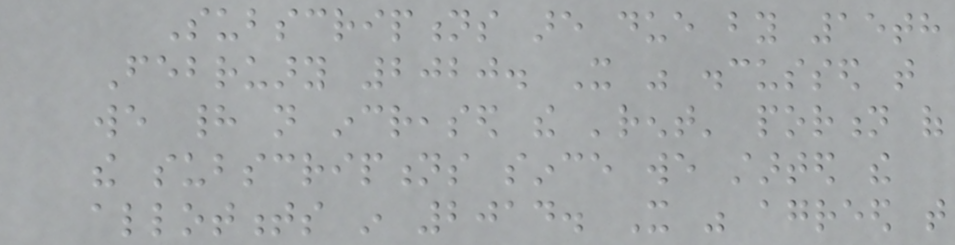Subscriptions are due by 15th
February 2020. It was discussed that
we had not increased the 'rent' portion of
the subscriptions since we started the
allotments in 2014. It was agreed that
